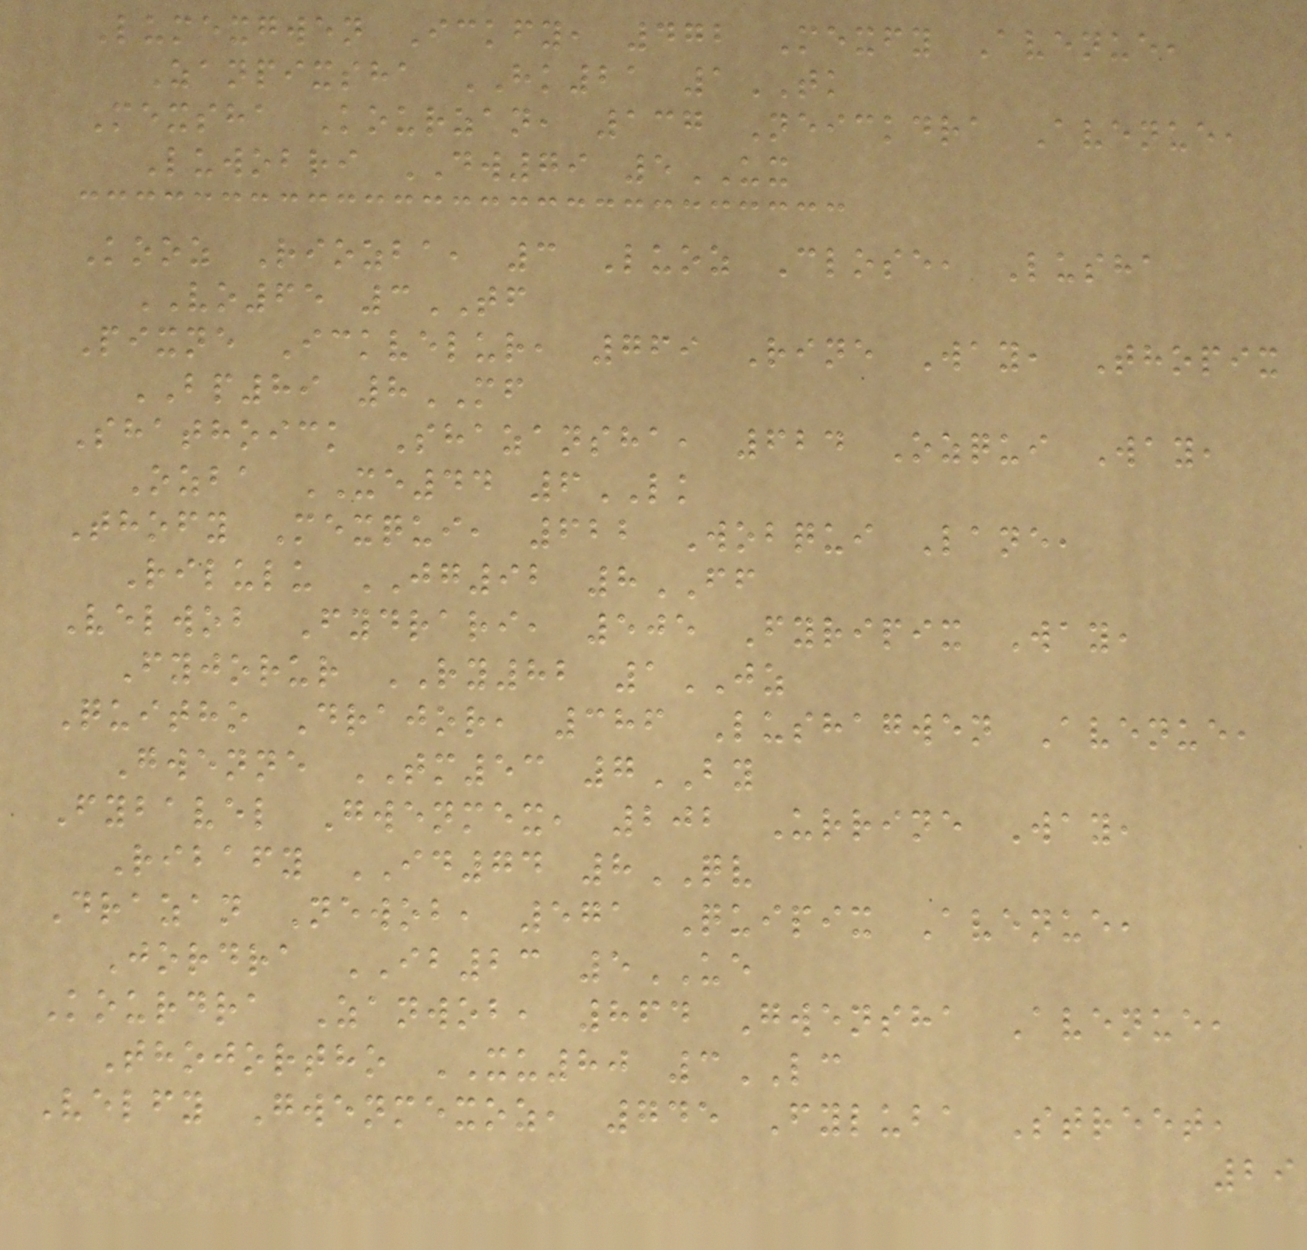Lumexgwen Ickfy, 472 Mexfy Avenue,
Zanpixsha HK21 1TK
Mexsha Kourzan, 137 Neickdra Avenue,
Luwobri DW79 5UX
Kooz Riozba, 3 Luoz Close, Lusha
VO65 3TF
Pixne Ickvelur, 769 Rine Way, Thopix
BP89 8MF
Shathoick Shazansha, 624 Ozqui Way,
Ozba XE44 6LK
Thofy Mexqui, 622 Wobqui Lane,
Rilulu JG92 8FF
Velwob Fydrari, 505 Fyripix Way,
Fyjorur RY82 1JZ
Quitho Drajor, 386 Lushagwen Avenue,
Gwenne TM53 7BY
Fybavel Gwenmex, 202 Urrine Way,
Ribafy ID74 8QV
Drazan Newob, 571 Quipix Avenue,
Jordra IB23 5UE
Kourdra Zanwob, 864 Gwensha Avenue,
Thojortho XU80 3LC
Velfy Gwenmexoz, 745 Fyluba Street,
29
